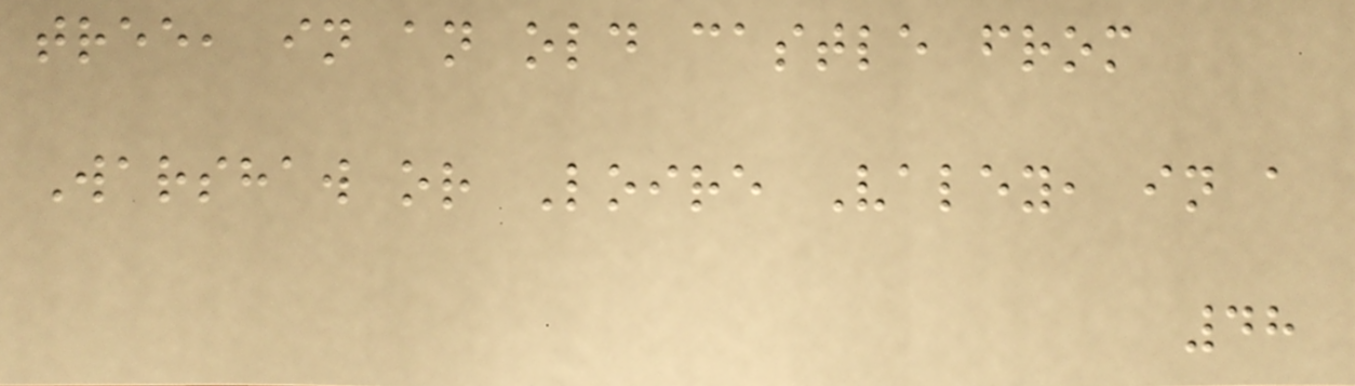tree, in an old castle from
Warshaw or Loire Valey, in a
48
